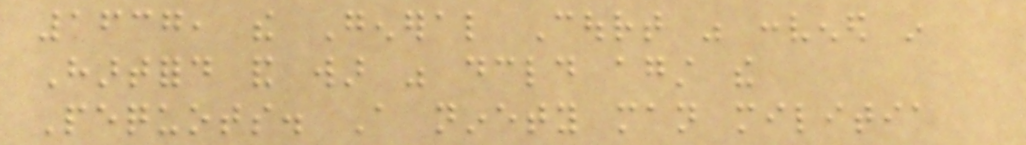1637, the General Court was convened in
Hartford and war was declared against the
Pequots. A ninety man militia
